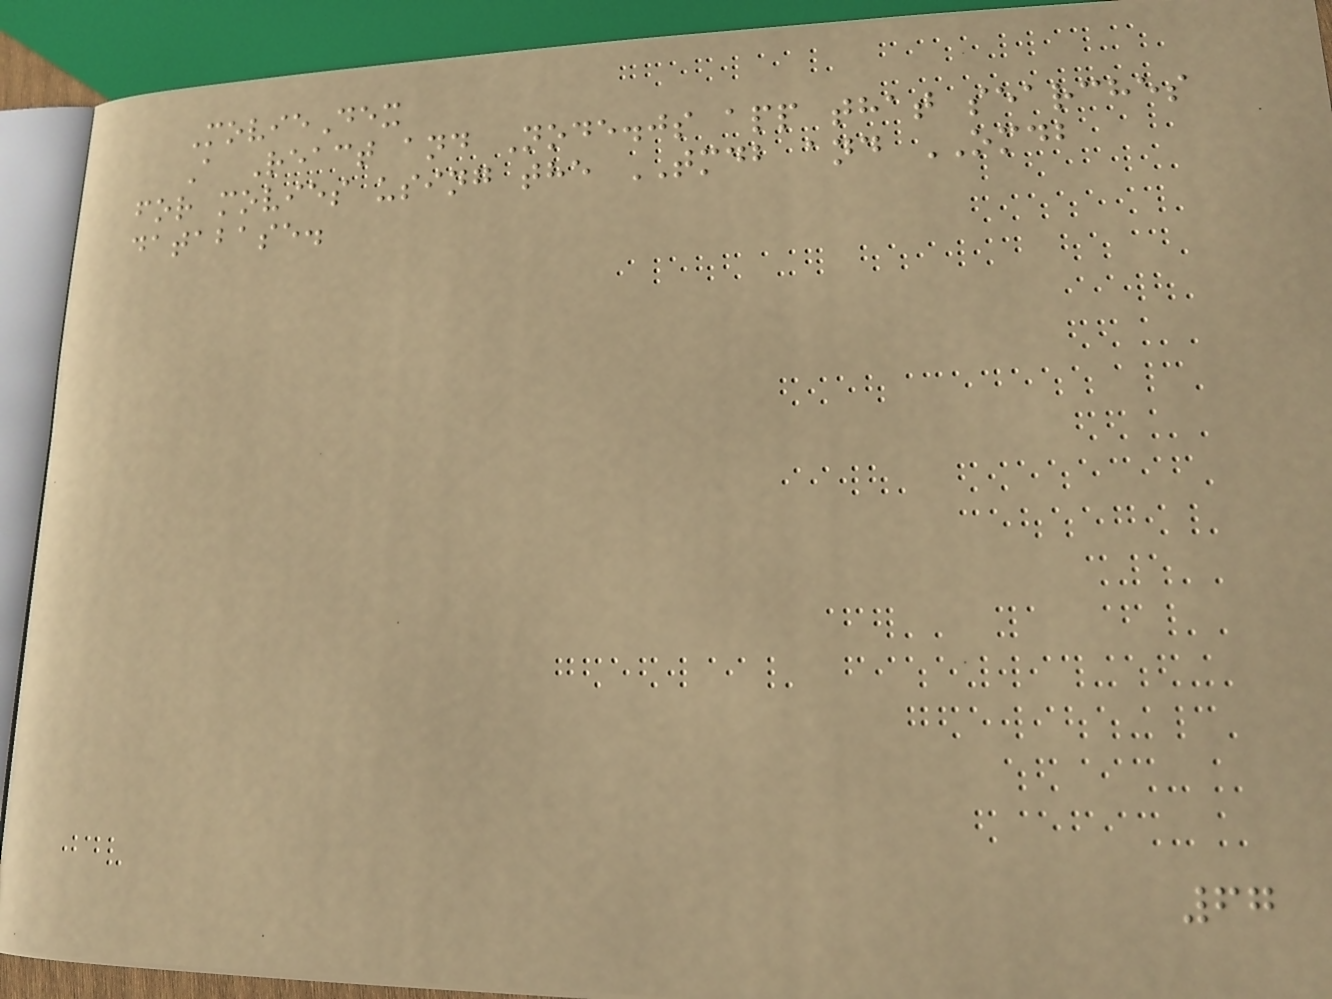MovieDex
A React and Node.js app that searches
for movies using the TMDB and OMDB
database.
67
